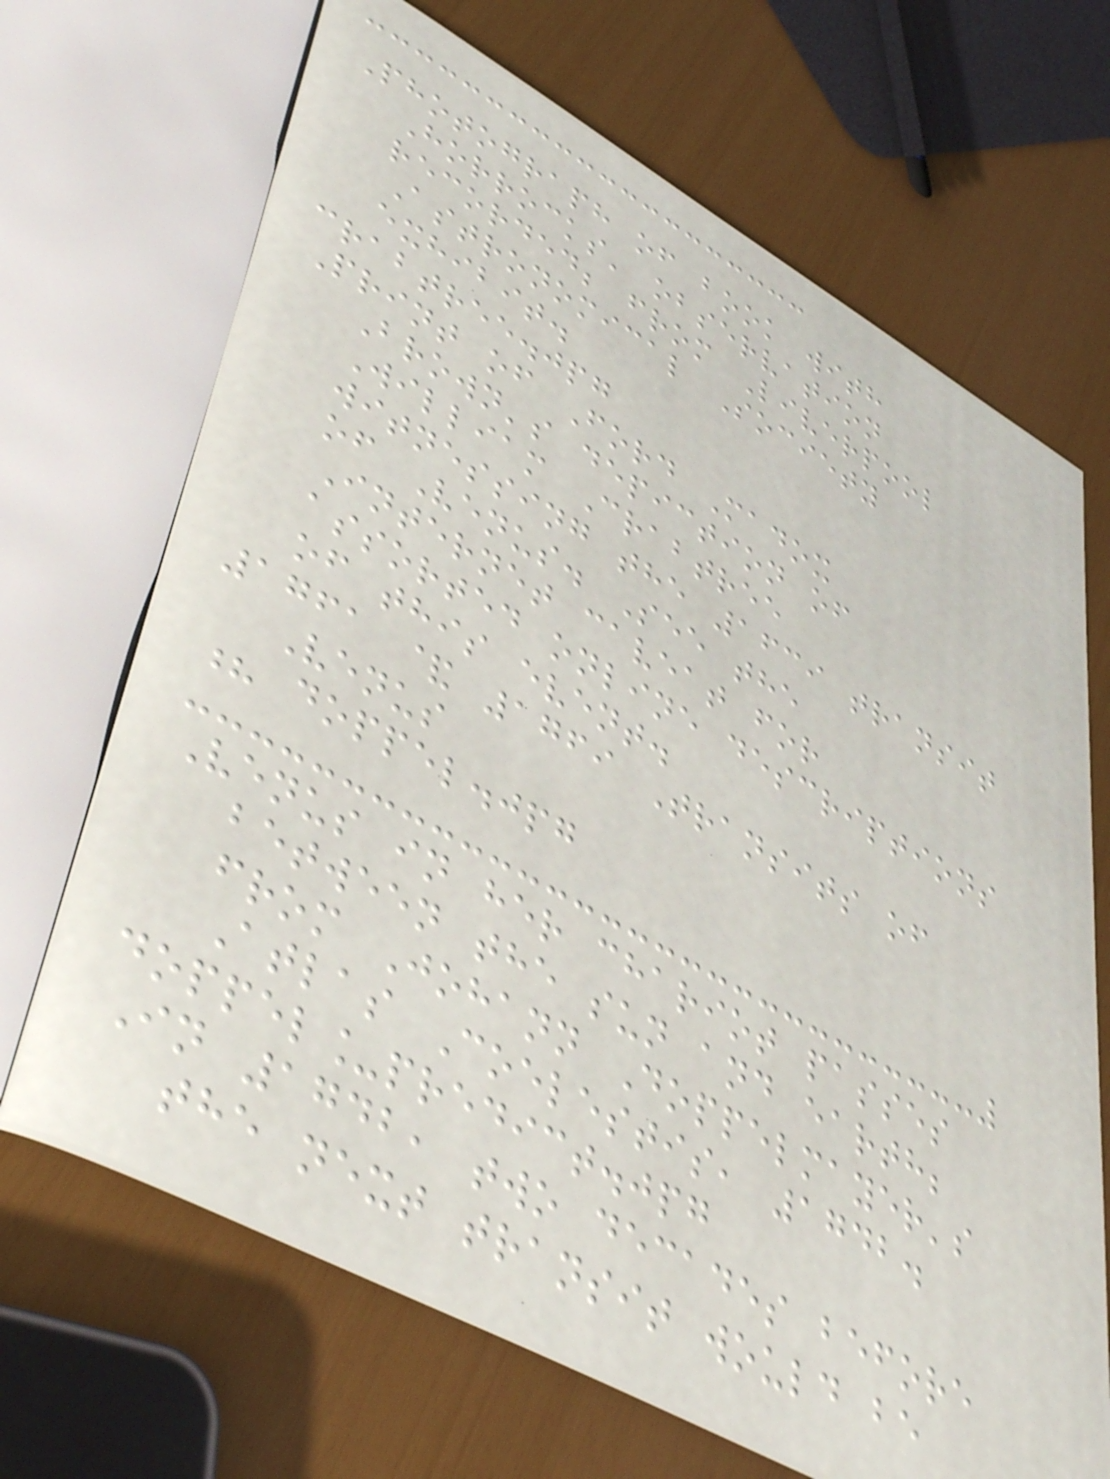Photograph of book with
Horrocks' observation
recorded; from Liverpool
Astronomical Society
exhibit.
crabtree.jpg
Print of Ford Madox
Brown's depiction of
William Crabtree
witnessing the 1639 transit
of Venus. See the
Internet caveat for
assorted online descriptions
of this event.
1761 & 1769 Transits of
Venus
? doppel.jpg
Venus in her chariot passes
between the sun and earth;
from Johann Doppelmayer's
Atlas Coelestis, 1742.
doppel_predict.jpg
In 1742, two decades before
the next transit would be
